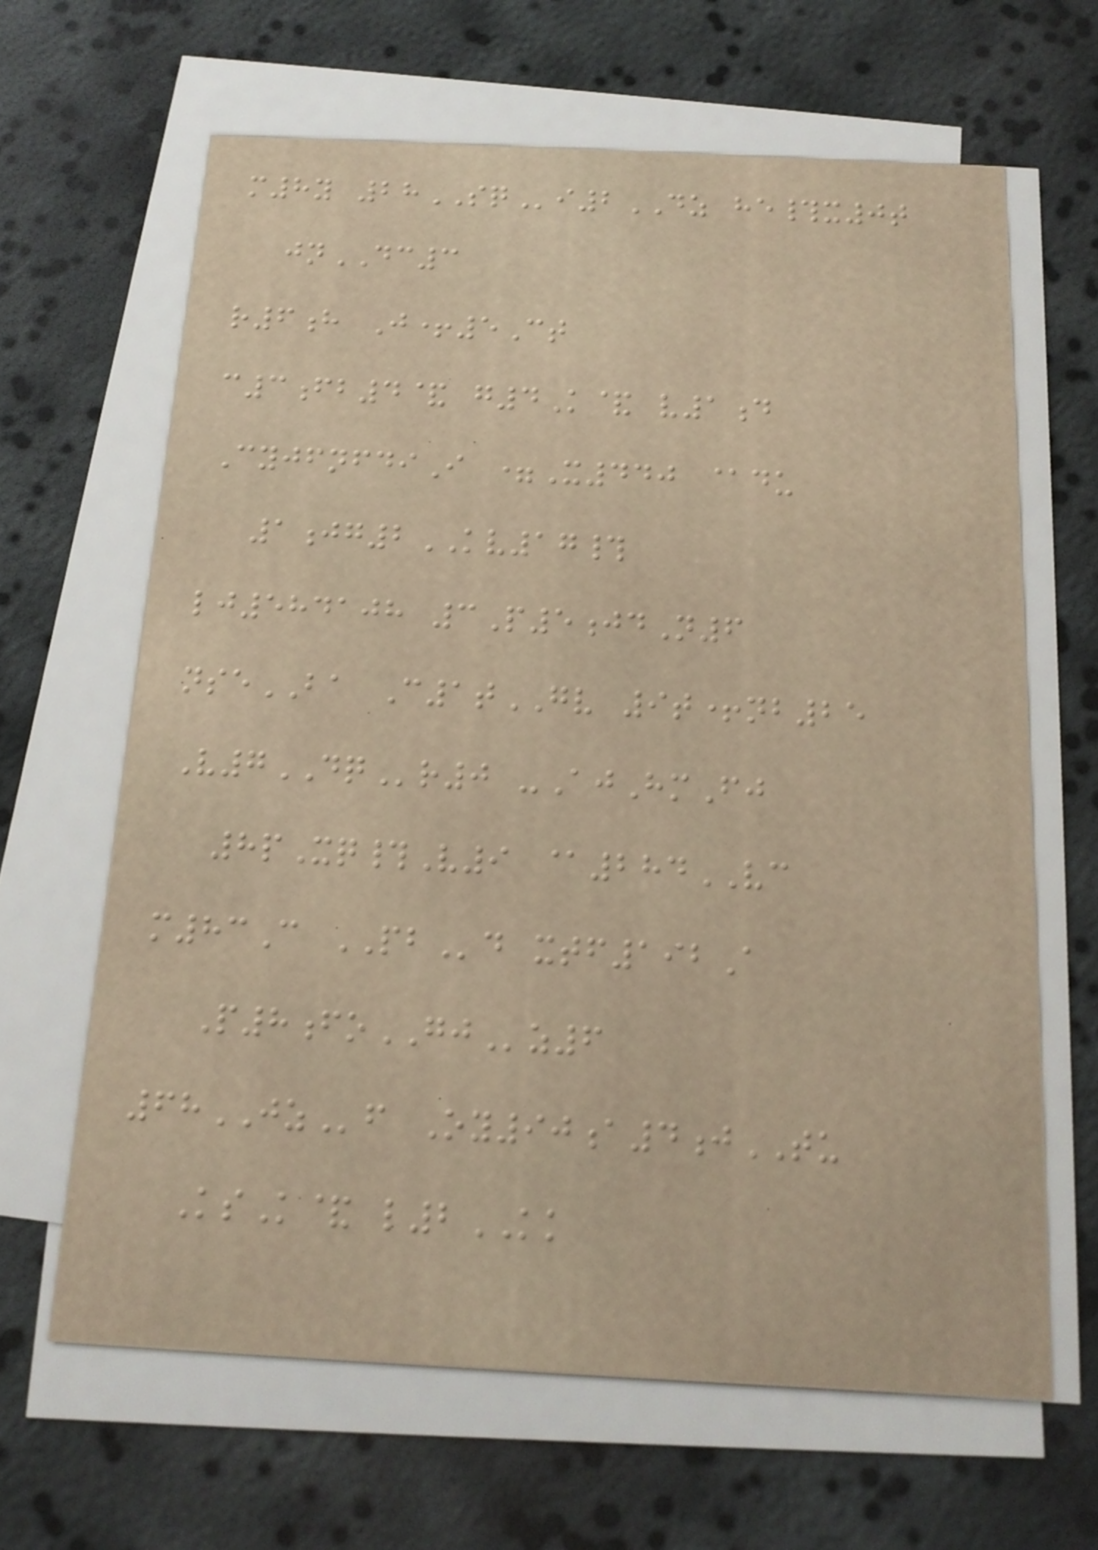m8y 28SQi2DZ he#x0t
jnDC3
r6h J+5Ct
c3fb4& g4K& v1d
CyjfnfdiI =X440 @du
1jg2KV17#
lj584108 3P5jdN6
nseBA C1tGV 9t+nb25
V7DQr0 -AjHmFj
8pXq#V9 @284VC
m83C PBd xtf192A
P8foGJz6
68JZf Oy90a4jTU
KsK& l2KK
